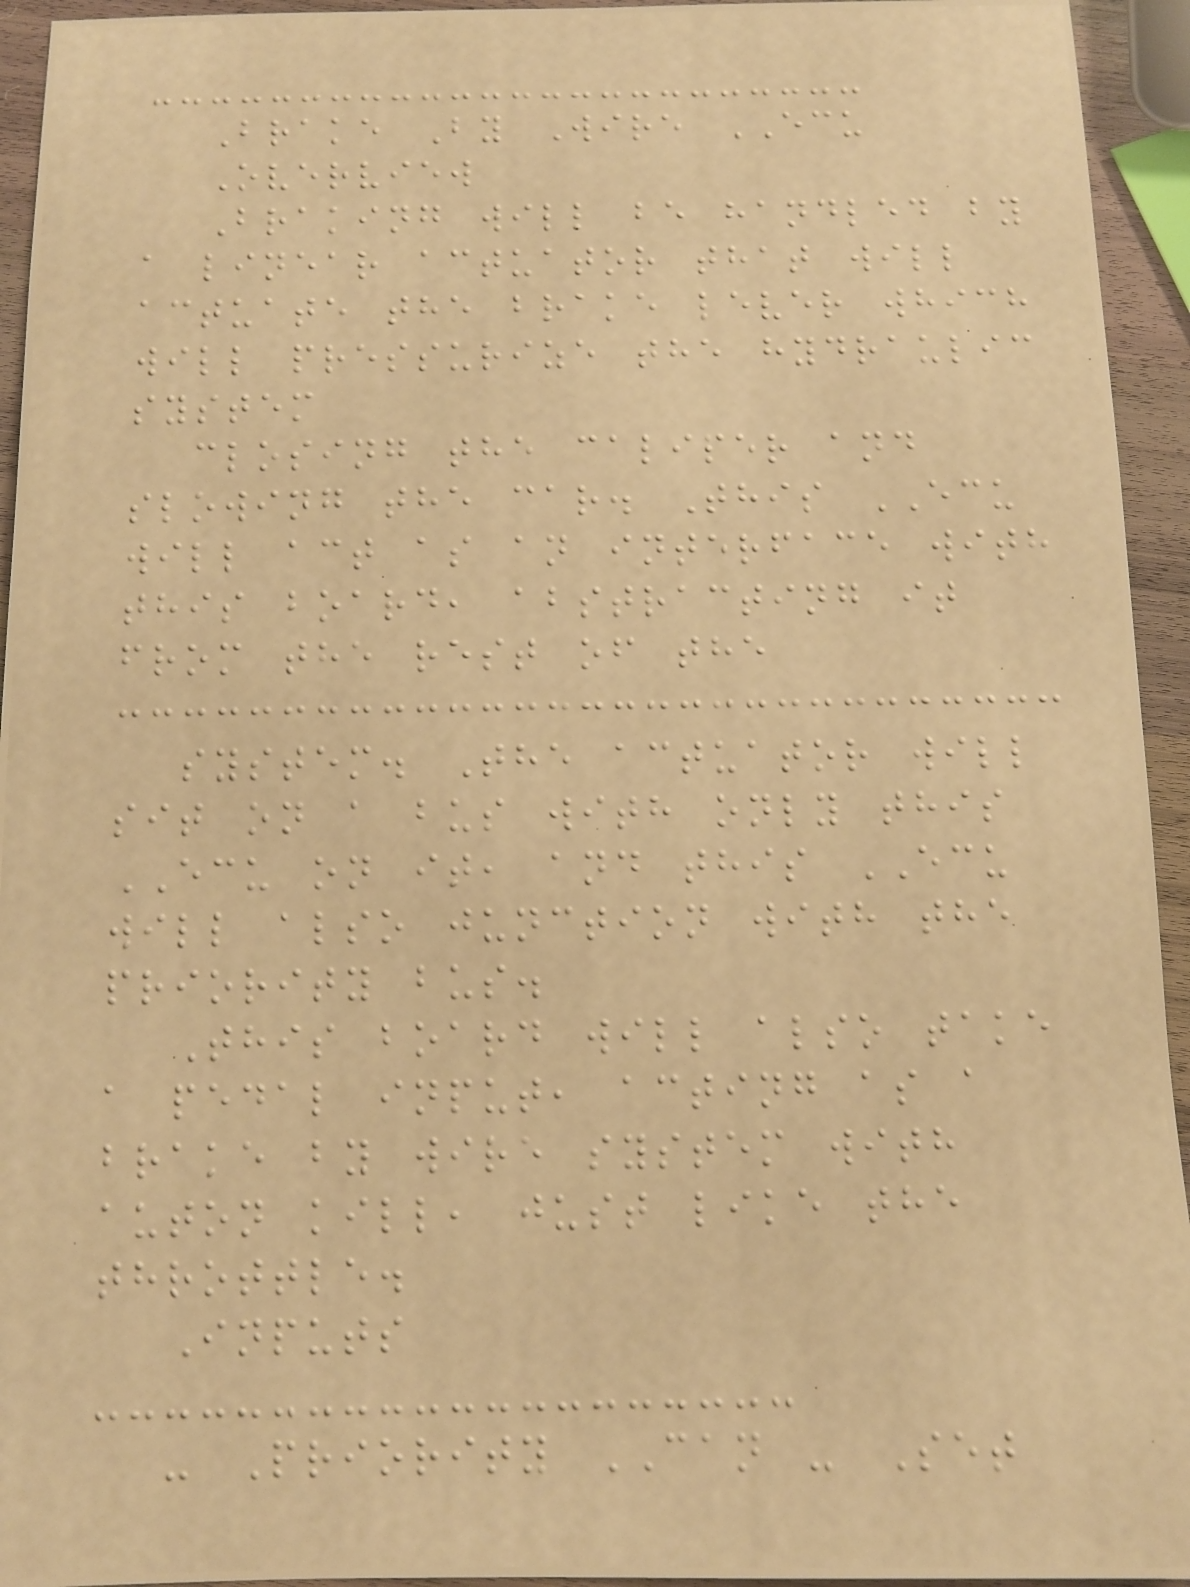Brake By Wire ECU
Overview
Braking will be handled by
a linear actuator that will
actuate the brake lever which
will pressurize the hydraulic
system
closing the caliper and
slowing the car. This ECU
will act as an interface with
this board, abstracting it
from the rest of the
system. The actuator will
sit on a bus with only this
ECU on it, and this ECU
will also junction with the
priority bus.
This board will also take
a pedal input, acting as a
brake by wire system with
auton kill, just like the
throttle.
Inputs
- Priority CAN - Set
